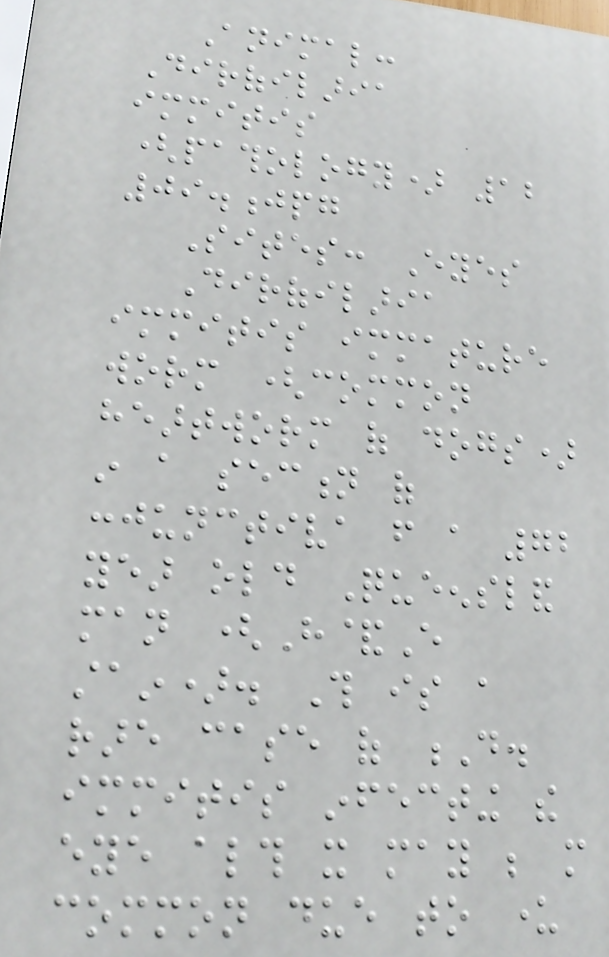Animal:
Dirofilaria
immitis
(pathology) 12
09.jpg
Sites: Eyes
Dirofilaria
immitis immature
worm (common
heartworm of dogs)
in a section of
conjunctiva from a 72
year old Queensland
man (H&E
stain). This is a
rare case of D.
immitis infecting the
eye although it may be more
common due to under
